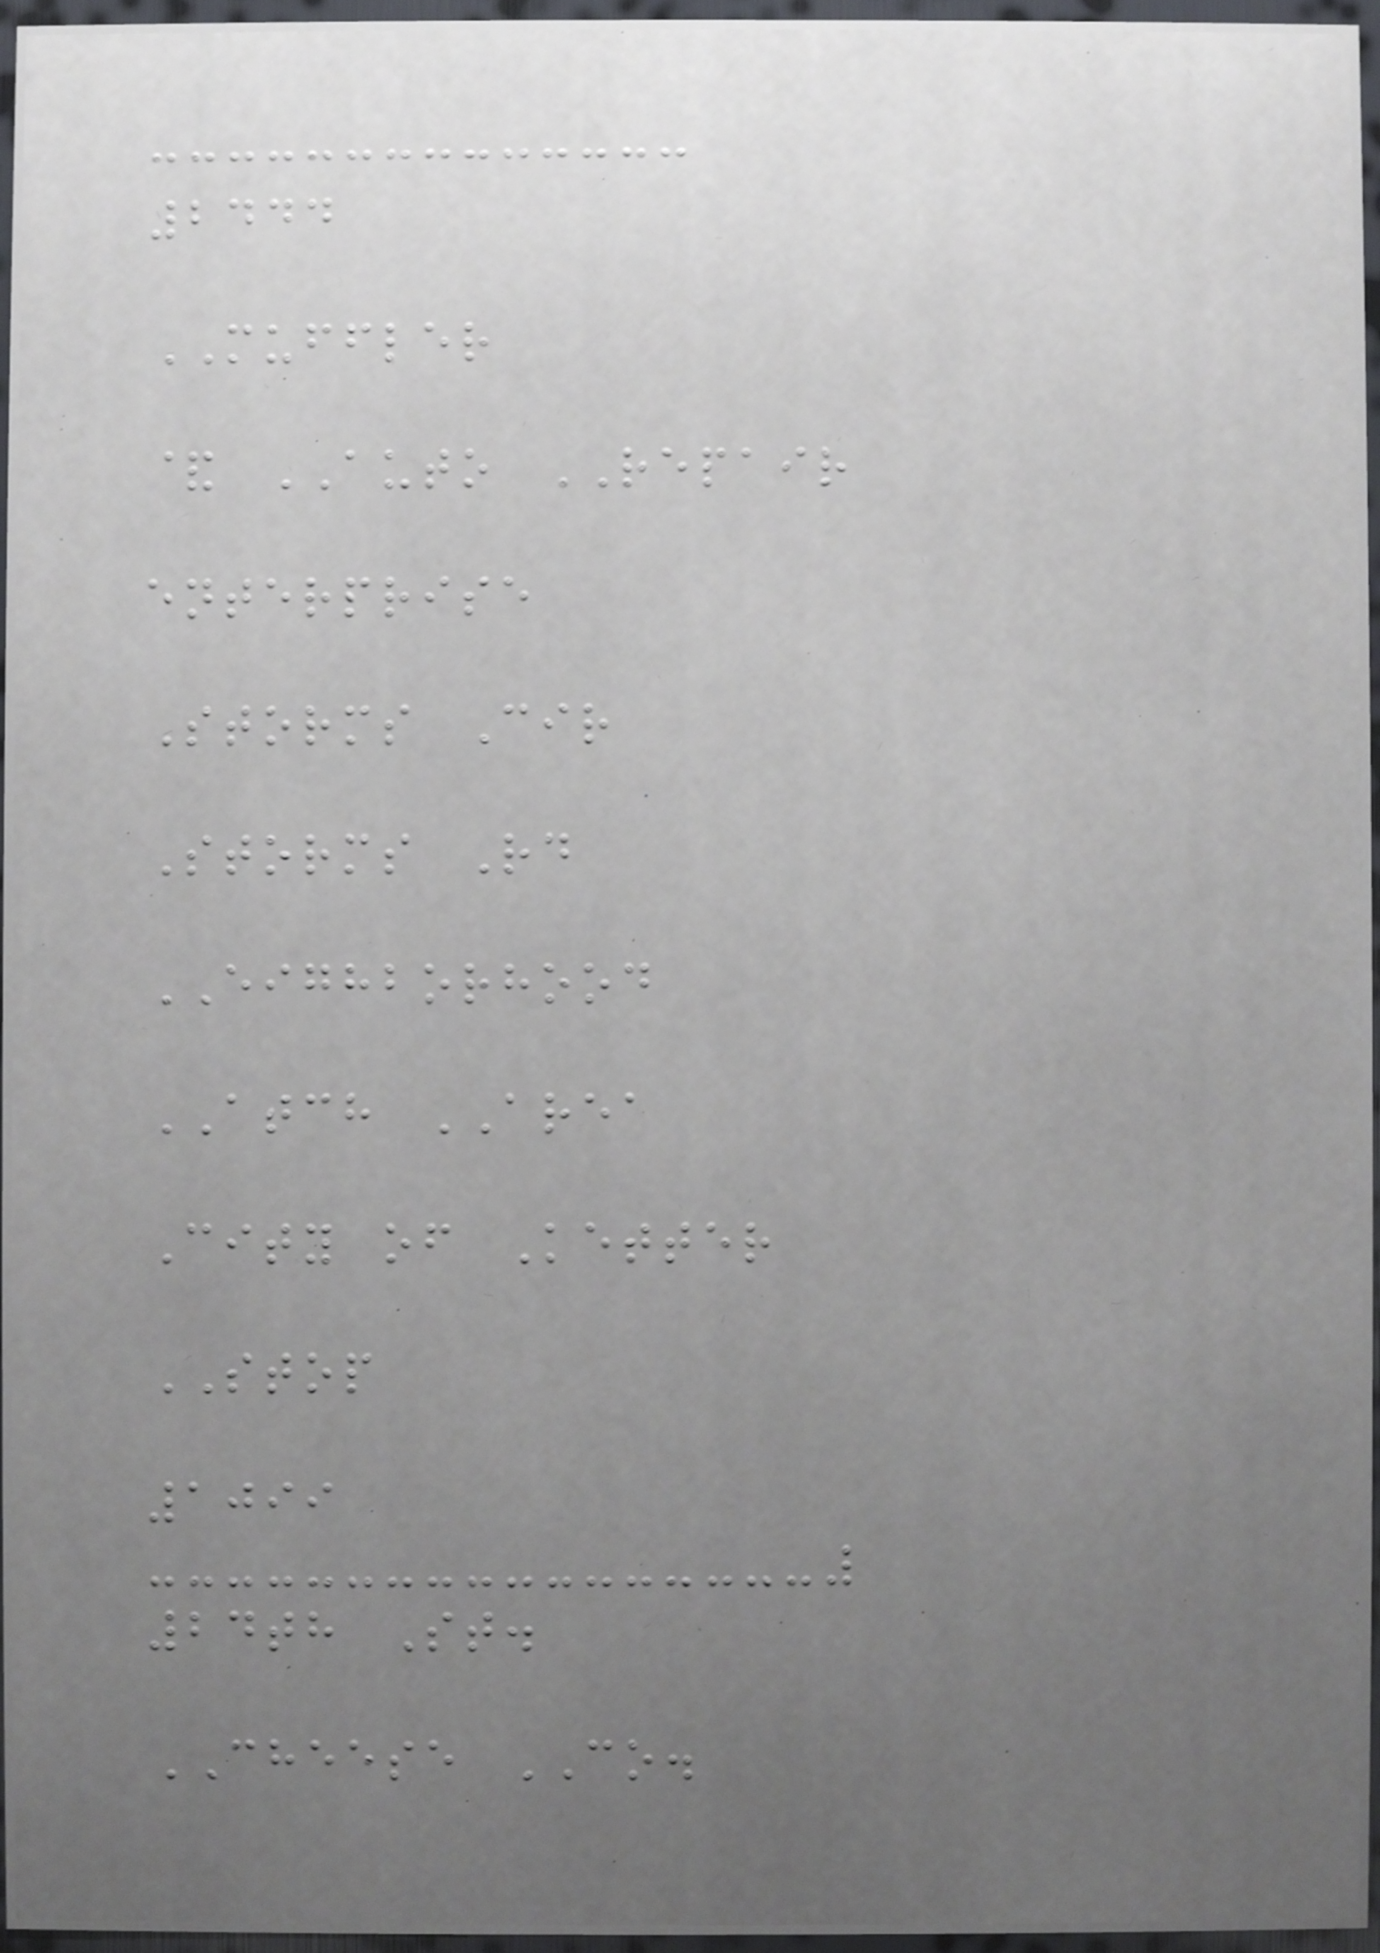2444
MUFFLER
& AUTO REPAIR
enterprise
Storms Cir
Storms Rd
EIGHBORHOOD
ATCH AREA
City of Ketter
STOP
1099
24th St.
CHEESE CO.
